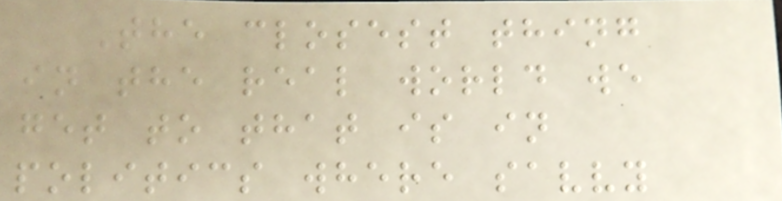The closest thing
in the real world we
get to that is in
politics where savvy
